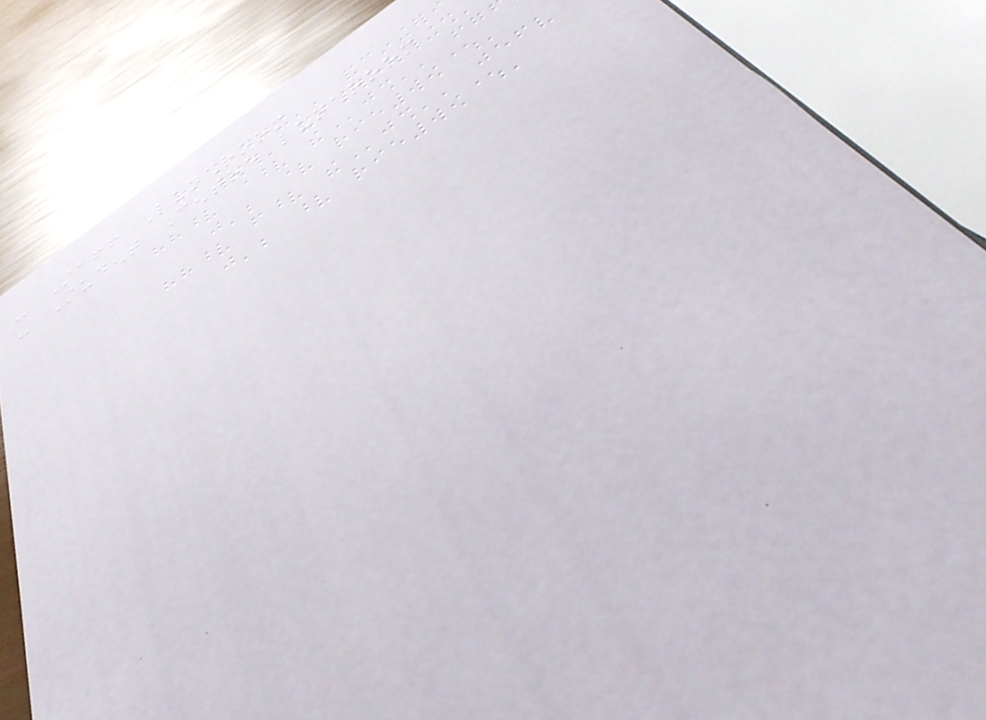- Staff Lunchroom
- Student Centre lunchroom
